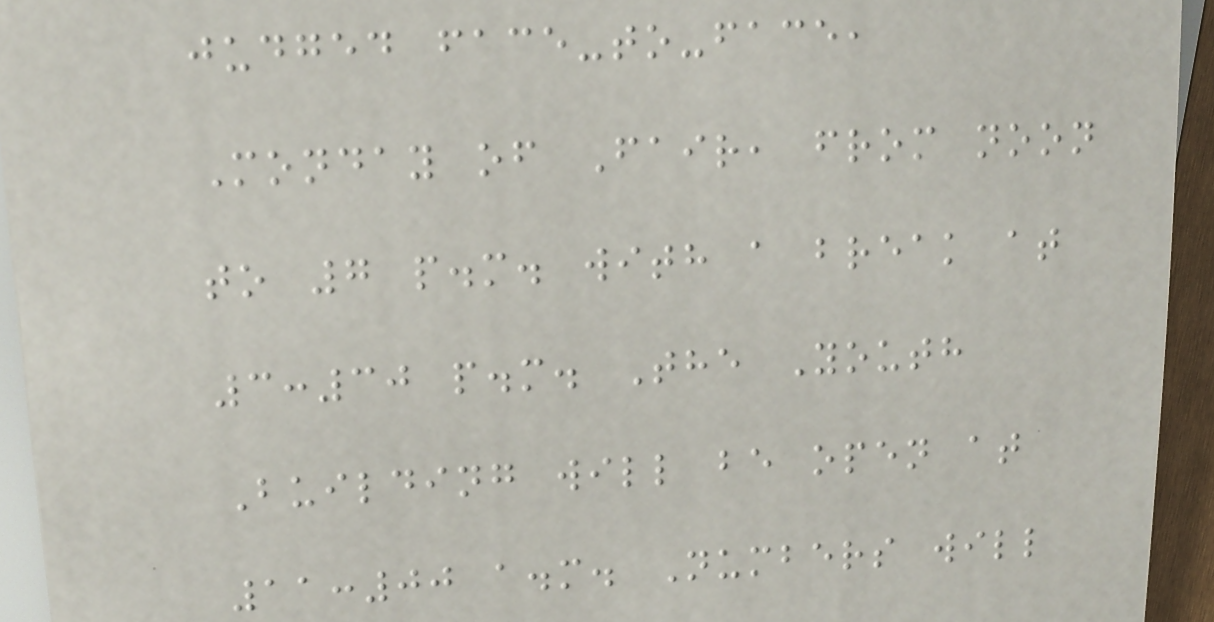judged face-to-face,
Monday of Fair, from noon
to 7 p.m. with a break at
3:30 p.m. The Youth
Building will be open at
11:00 a.m. Numbers will
